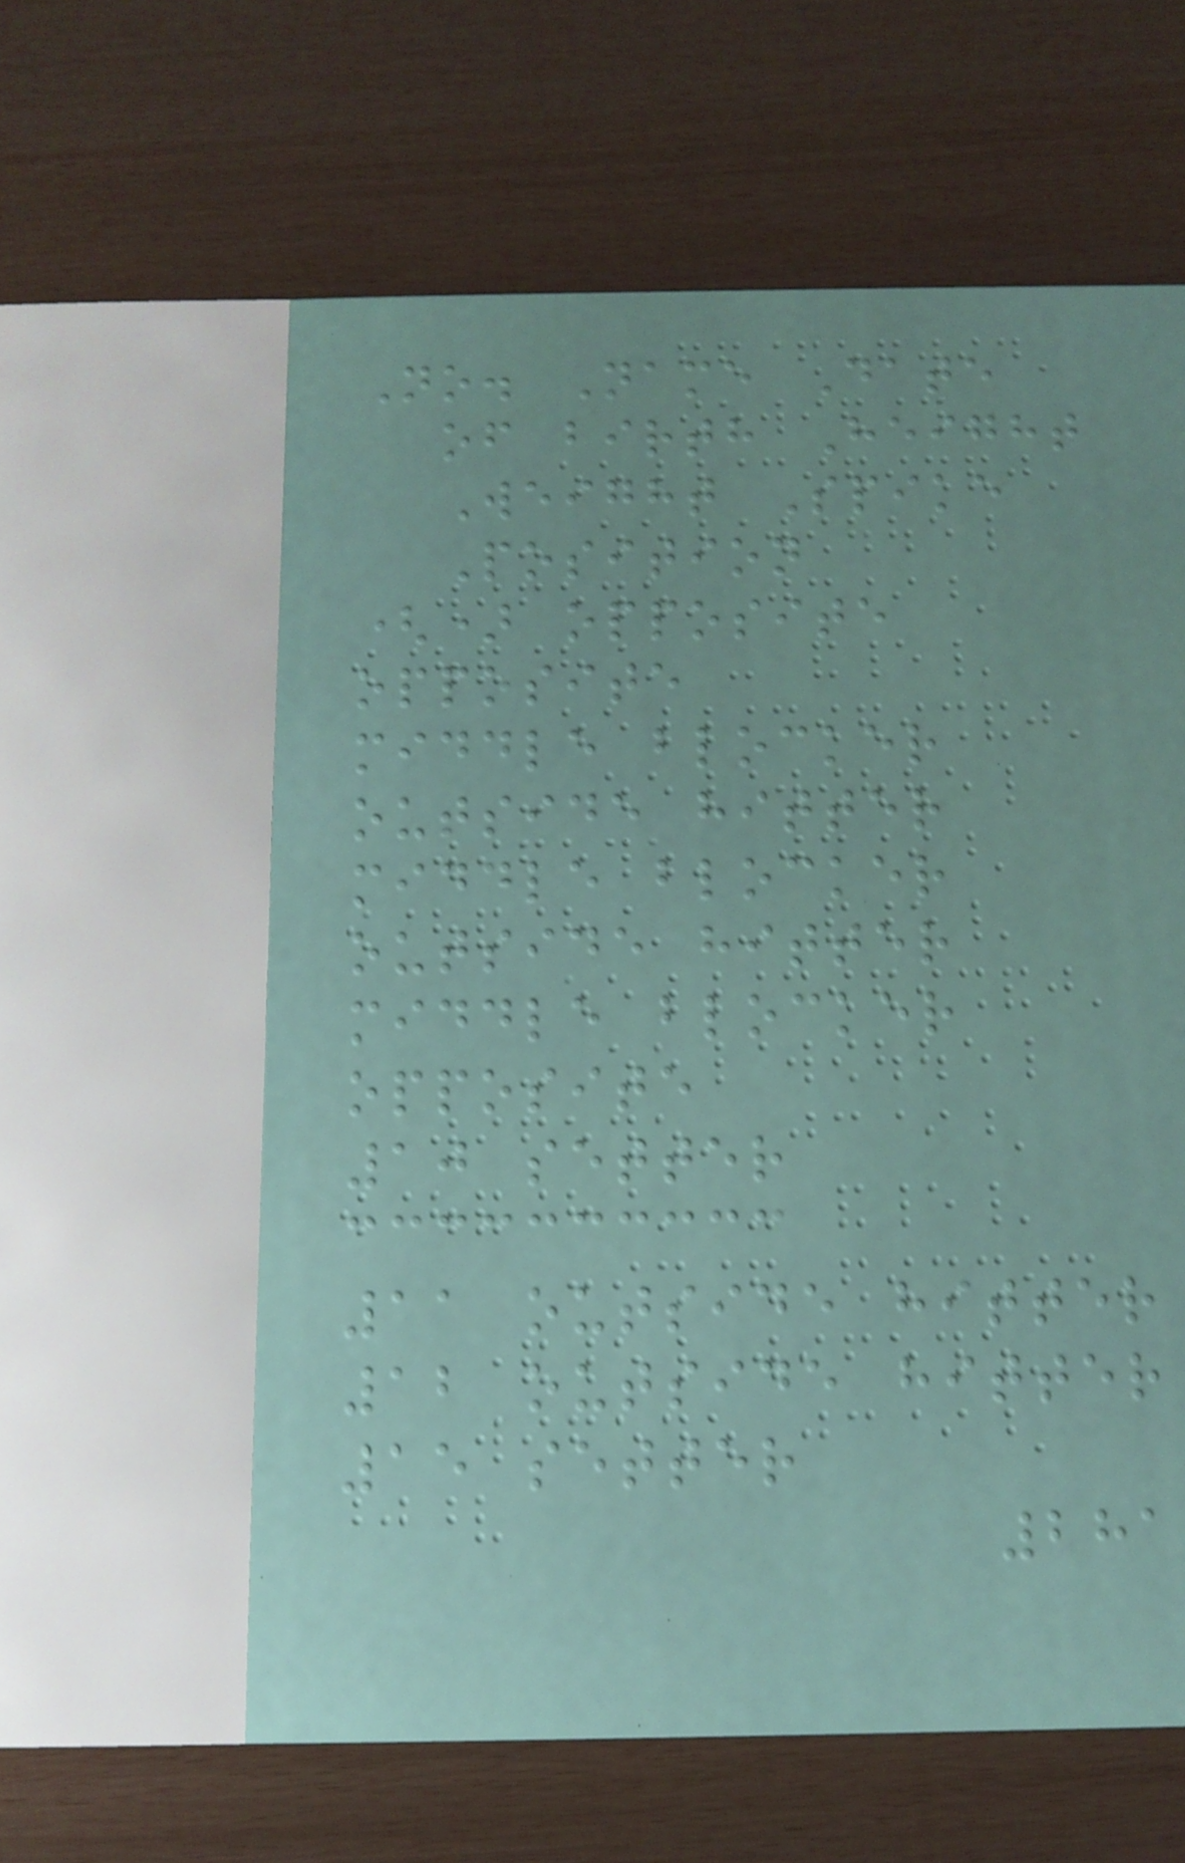No. Name Date
of birth Height
Weight Spike
Position
() opposite
opposite
middle blocker
outside hitter
middle blocker
outside hitter
middle blocker
opposite
10 setter
11 outside hitter
12 outside hitter
15 setter
281
